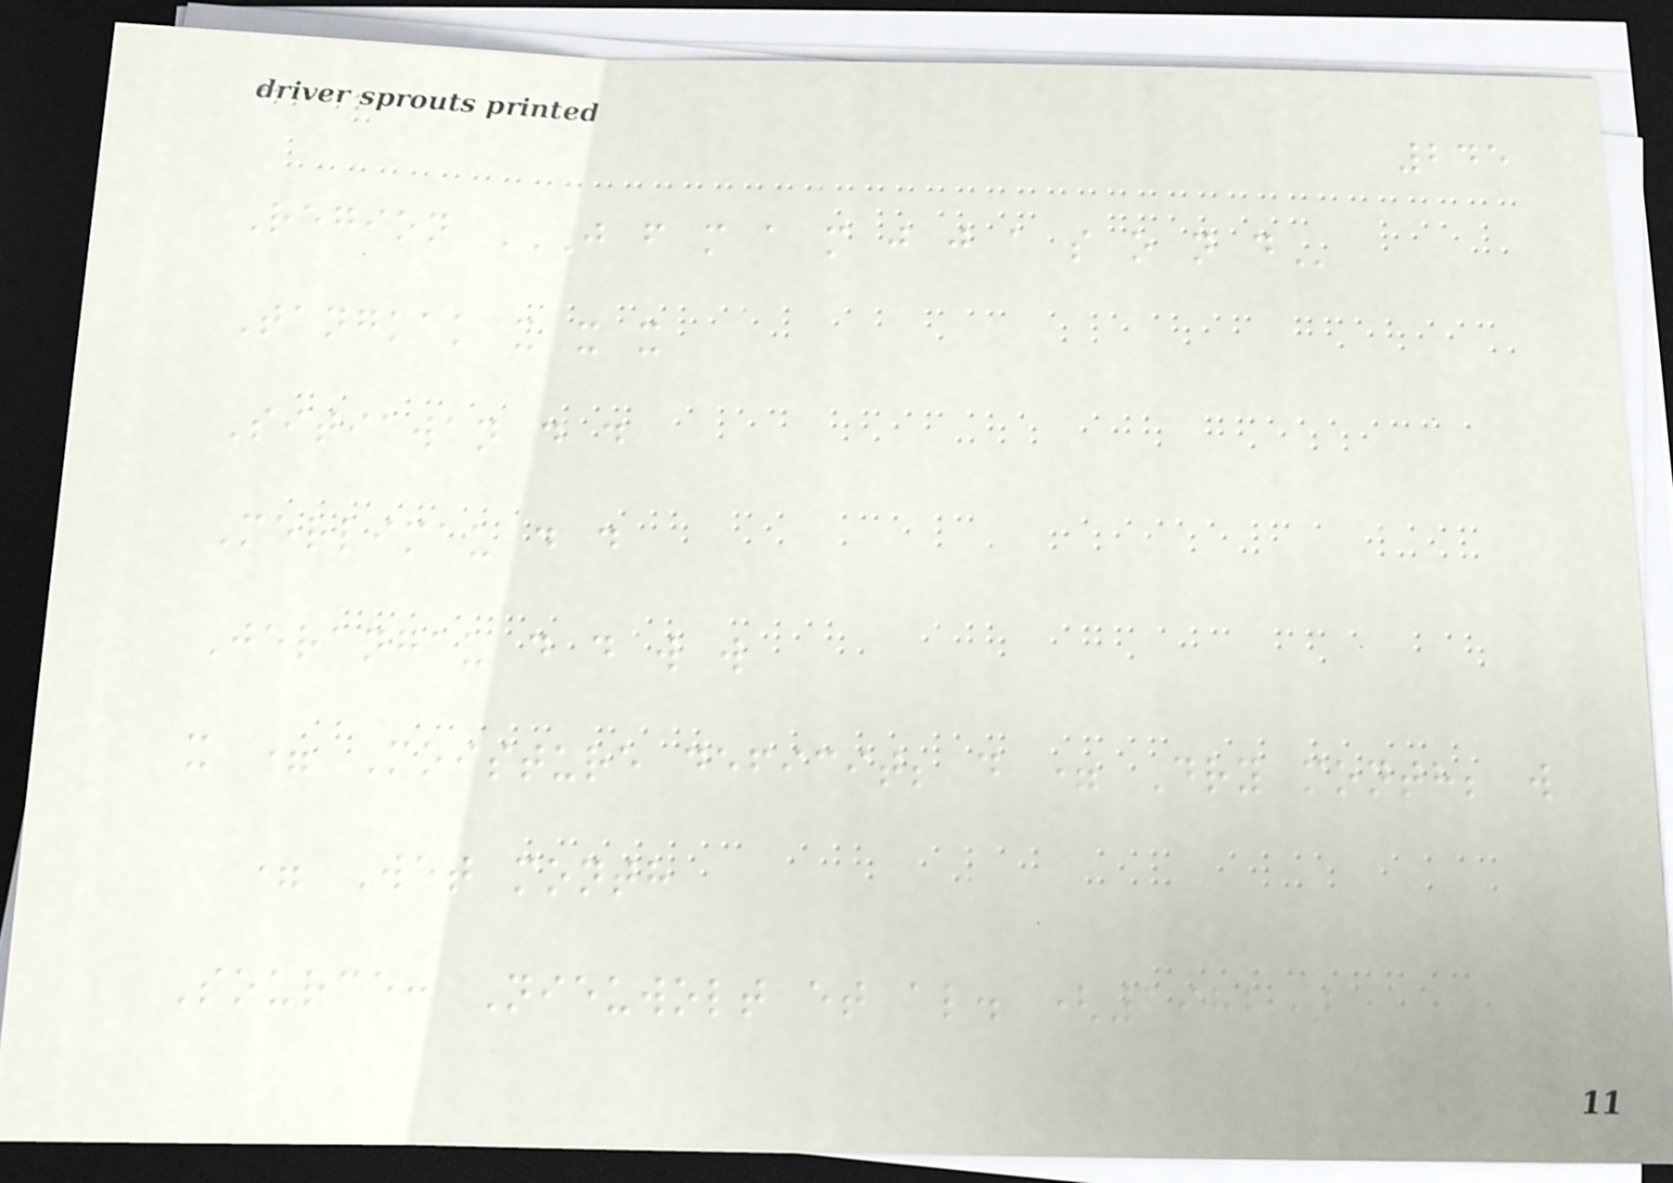245
Region J F M A M J J A S O N D
Tangkak x x x
Sitiawan d d
Merlimau d d
Jerangau d d w w
x = Moisture deficit; d = Dry month; w
= Wet month
Source: Nieuwolt et al. (1982)
